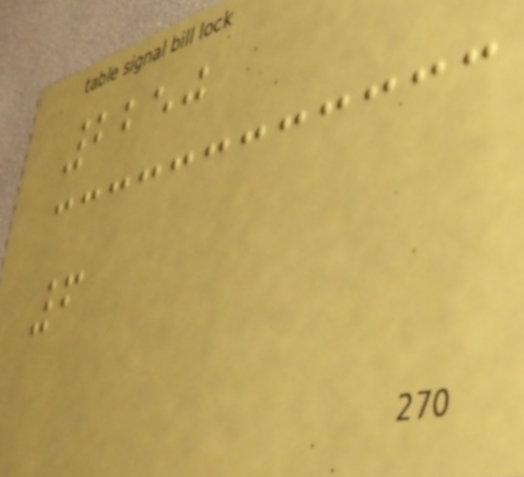2250
6
